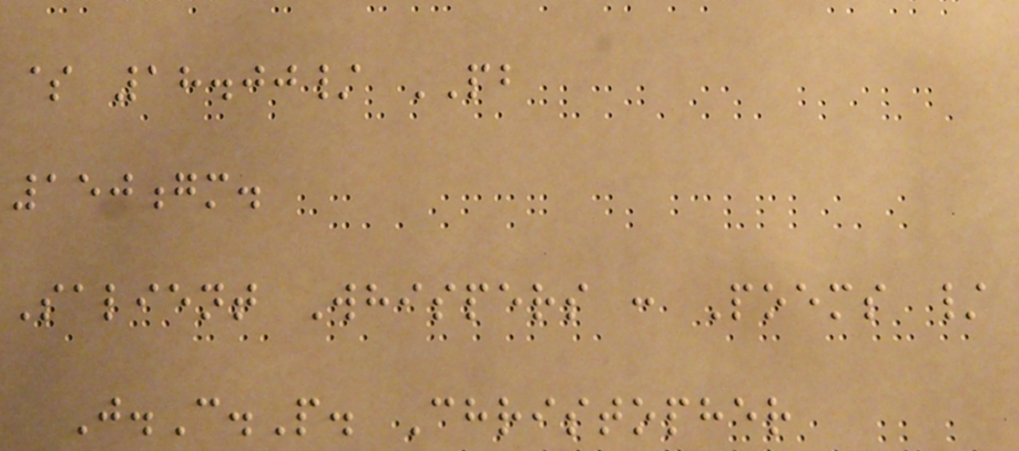$ 18.00/ PB
150gm.
Salient Whispers : Poems /
J.C.P. Christopher
